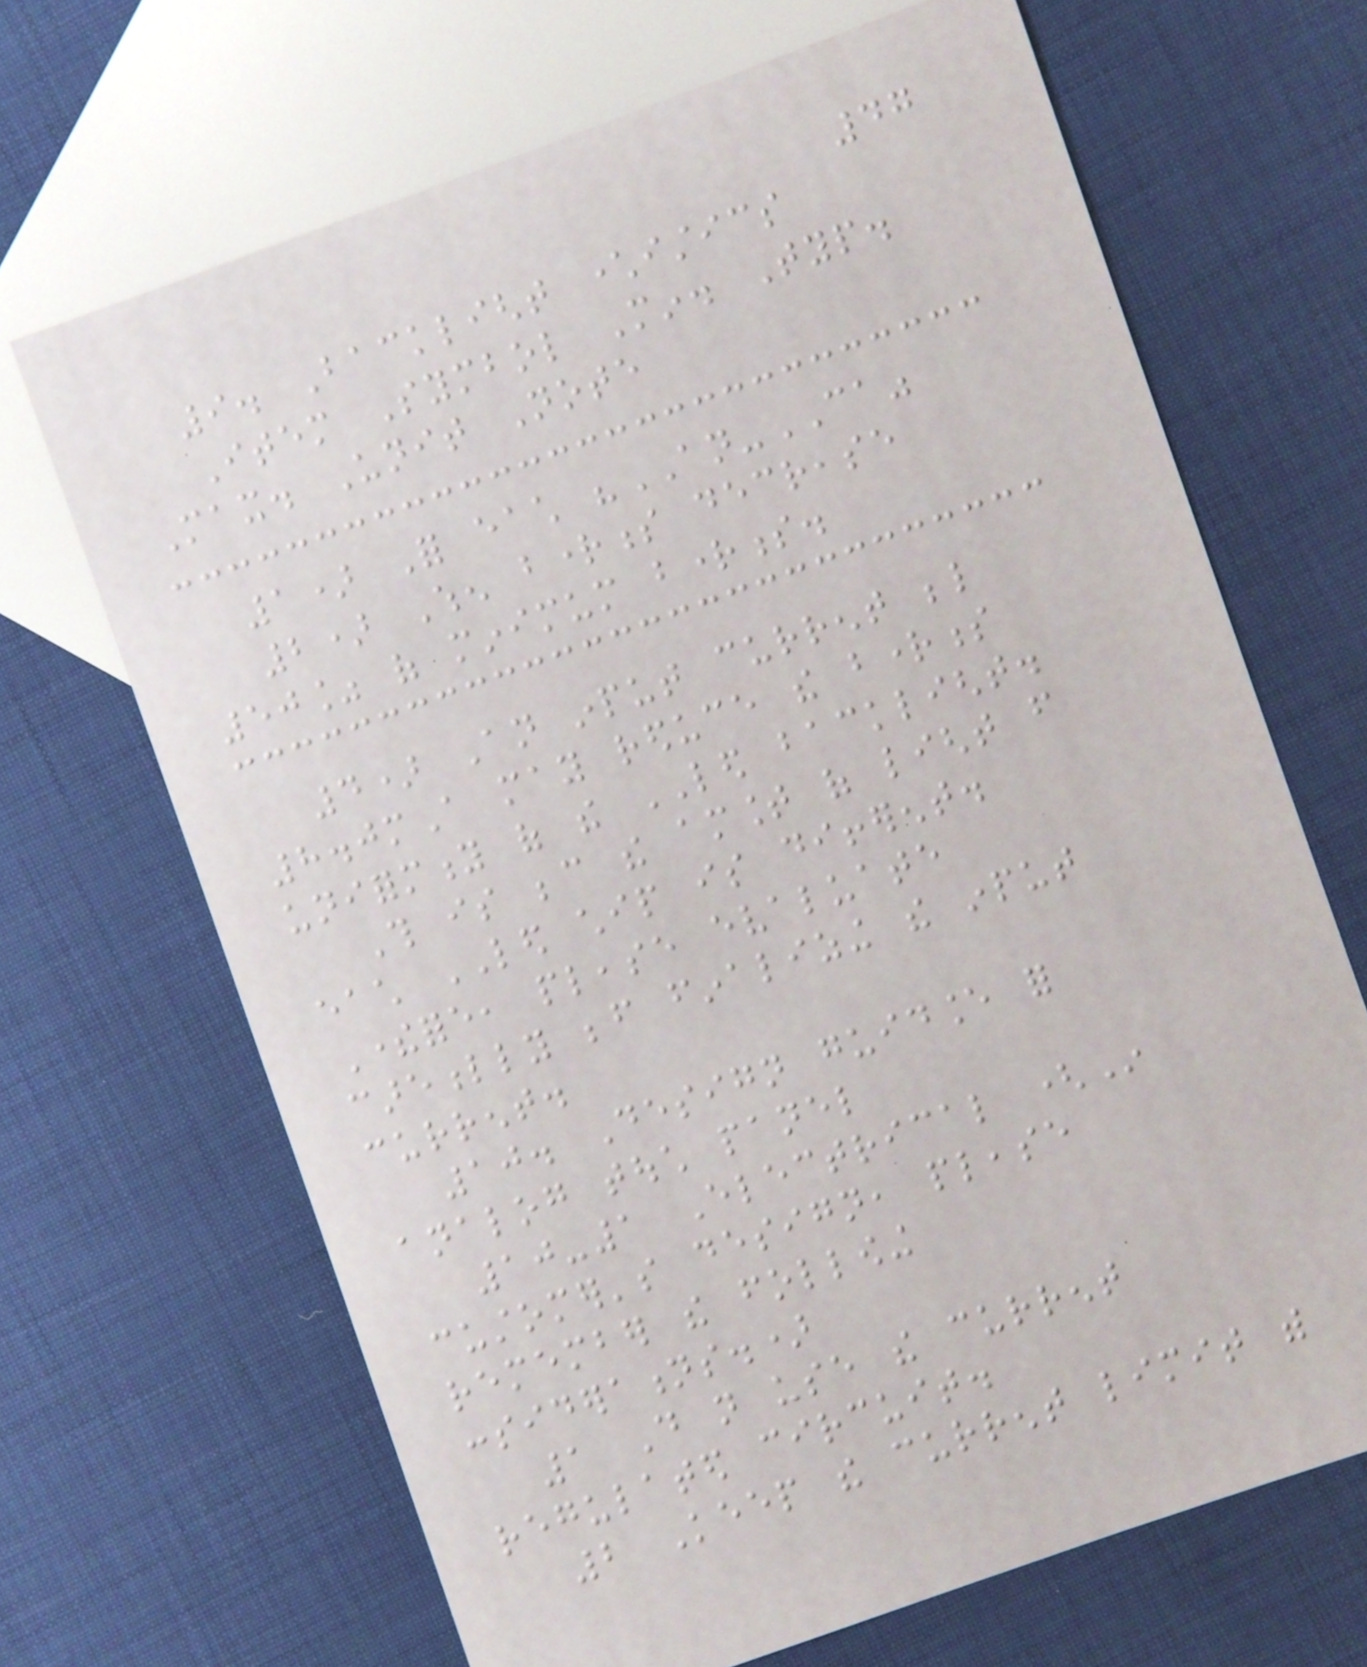47
9. Backlight characteristics
Item Symbol Min. Typ.
Max. Unit Note
1) For each "AN-CA"
2) When brightness decrease
50% of minimum brightness.
4) An input current below
8.0mA may reduce the brightness
uniformity of the LED backlight.
This is because the amount of light from
each LED chip is different.
Therefore, please evaluate
carefully before finalizing the input
current.
10. Design guidance for
analog touch panel
10-1 Electrical (In
customer's design, please
remember the following
considerations.)
1 Do not use the current
regulated circuit.
2 Keep the current limit with
